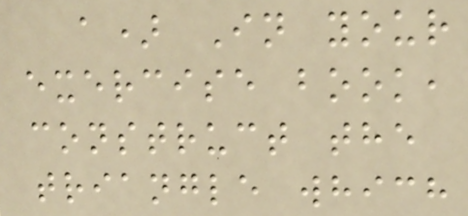a) In your
exercise book,
construct the
triangle which
